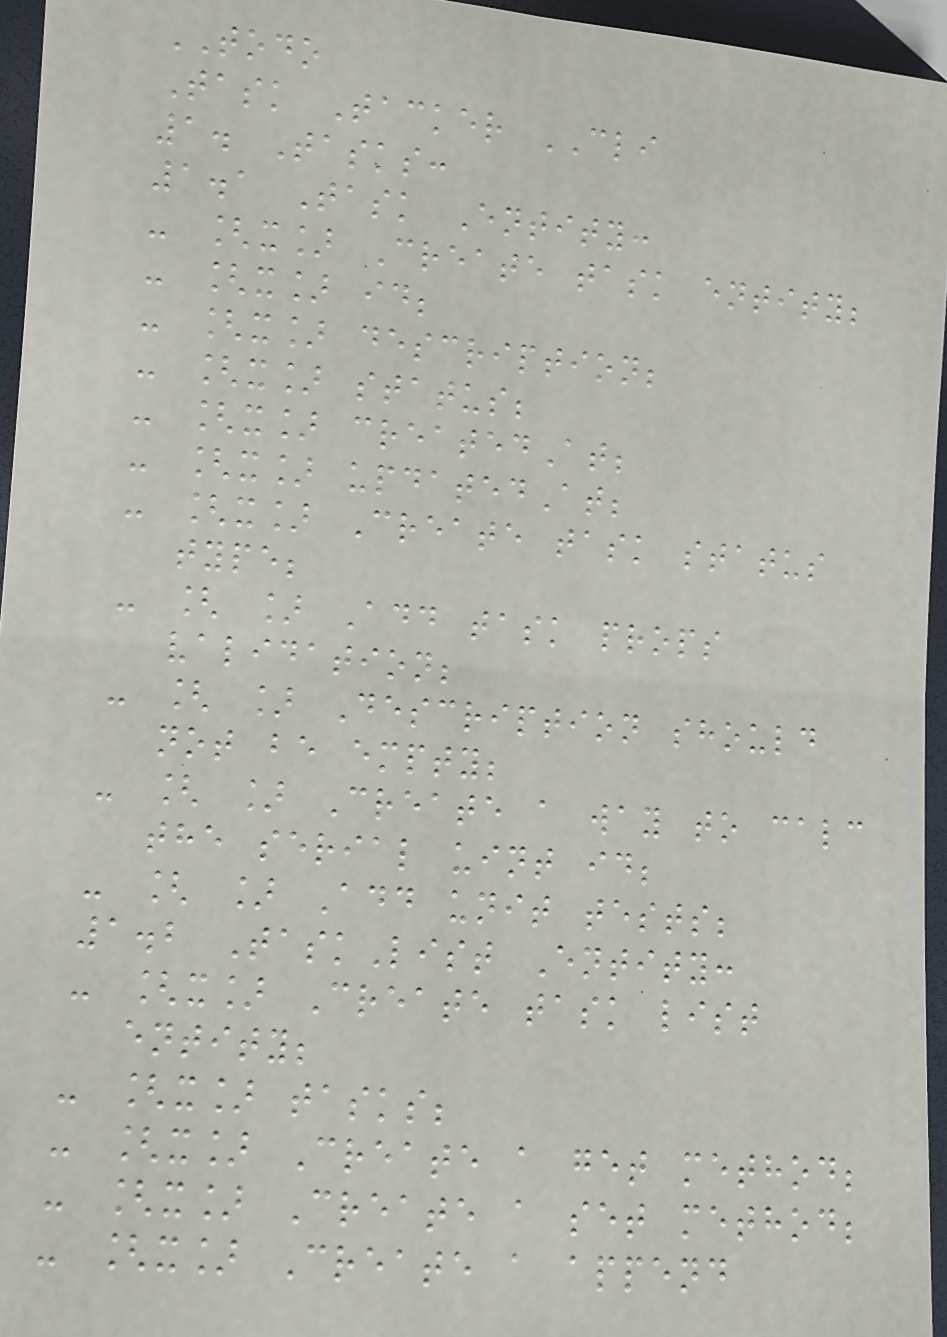TODO
Task Tacker CLI
1. Tasks:
1.1 Task Entity:
- [x] Create task entity;
- [x] id;
- [x] description;
- [x] status;
- [x] createdAt;
- [x] updatedAt;
- [x] Create task status
type;
- [ ] Add task props
validation;
- [ ] Description should
not be empty;
- [ ] Create a way to calc
the serial uint id;
- [ ] Add unit tests;
1.2 TaskList Entity:
- [x] Create task list
entity;
- [x] tasks;
- [x] Create a get method;
- [x] Create a set method;
- [x] Create a append
